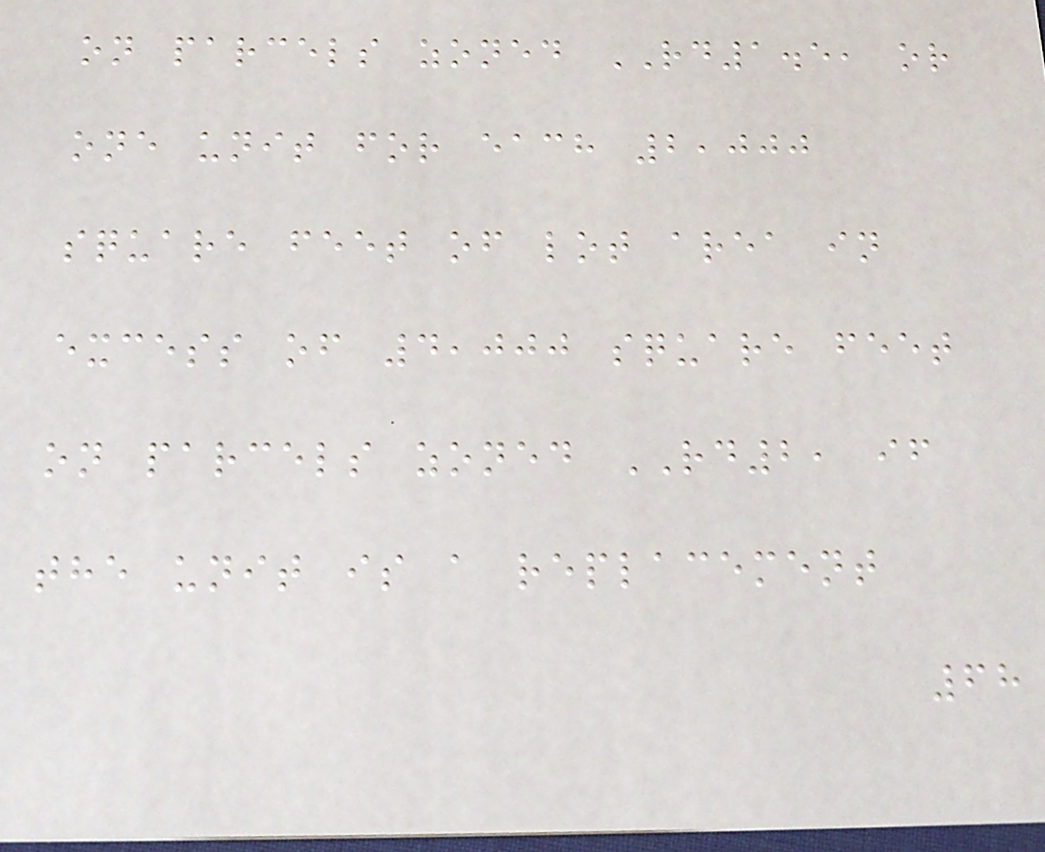on parcels zoned RD1.5, or
one unit for each 2,000
square feet of lot area in
excess of 4,000 square feet
on parcels zoned RD2, if
the unit is a replacement
68
